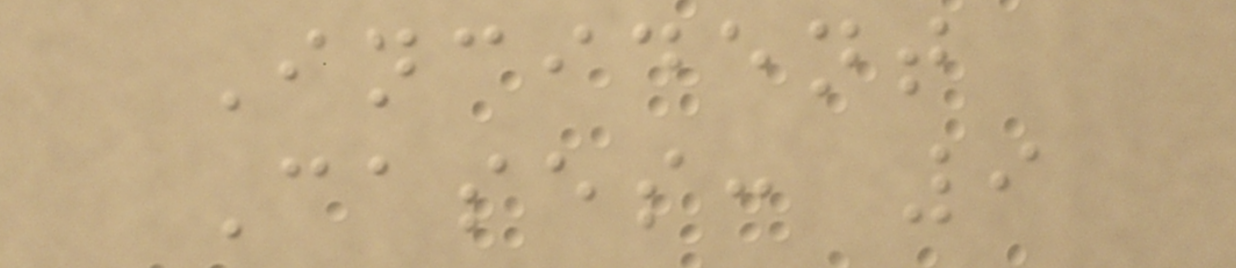Incident
Cases: 9
